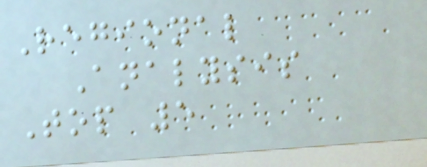Regional
Analysis
Top 5
